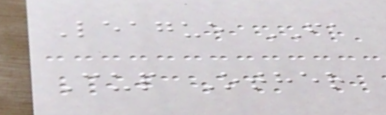League FA
Cup Other
